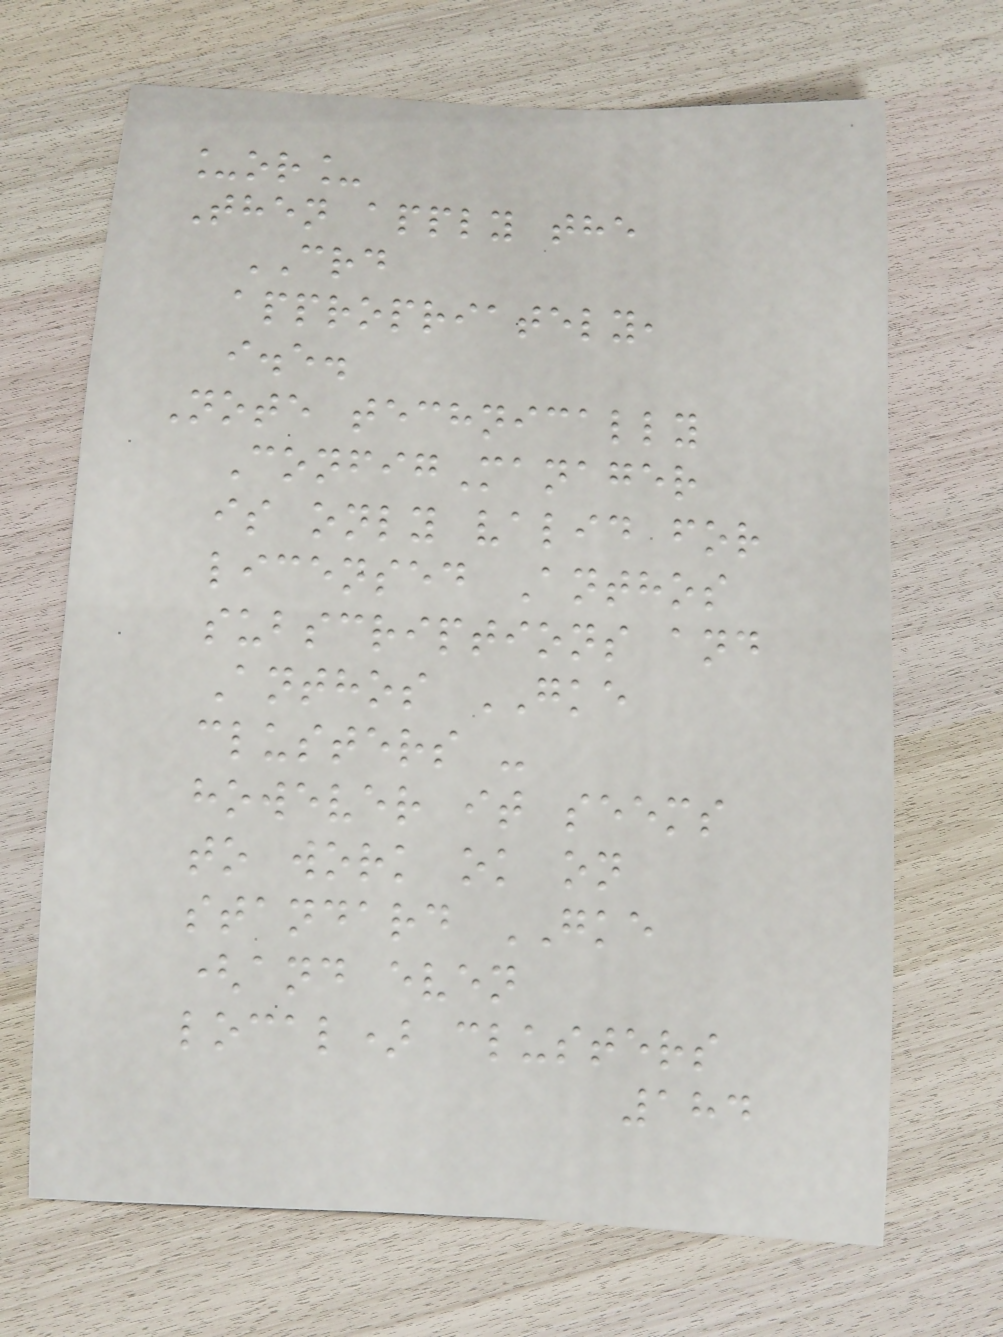_or_
Then apply the
CRD
appropriately,
i.e.
Note technically
ConfigManager
is only valid for
licensed Anthos
subscriptions and
Anthos GKE
clusters -
however it seems
to work ok on
standard GKE
(and even
local) clusters
184
